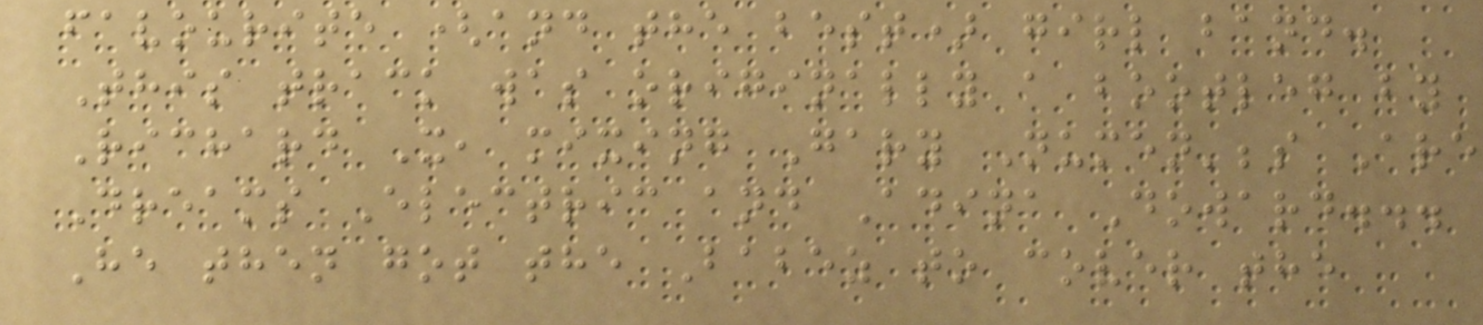favourite (and the best) girl band.
This track was originally a bootleg by
Richard X, mixing Gary Numen';s Are
Dreams Electric and Adina Doward...
He then got the Babez to cover the
